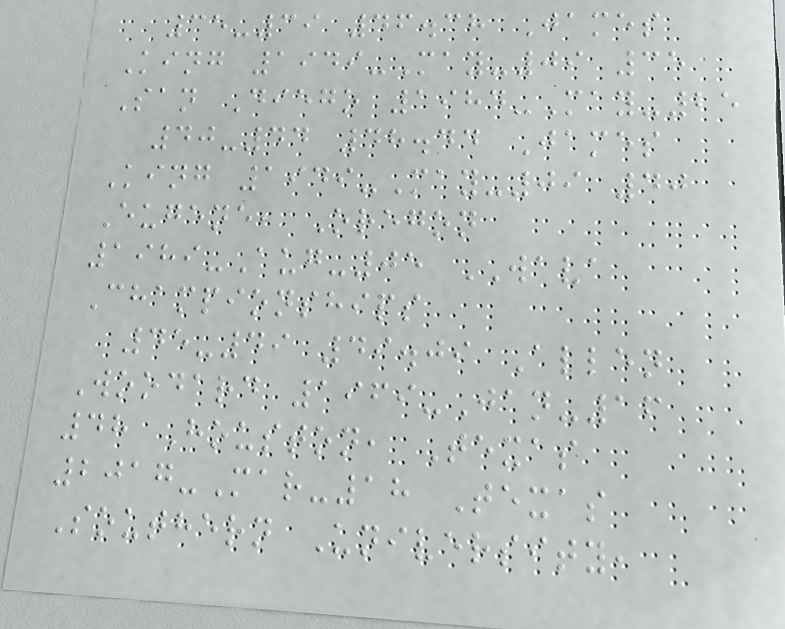35-39 46.38 James
King 1949-May-09 35
San Diego 1984-May-25
40-44 48.44 James
King 1949-May-09 40
Eugene, Oregon
1989-Aug-05 WAVA
Championships
45-49 49.09 Allen
Woodard 1969-Jan-16
48 Houston, Texas
2017-Mar-18 Texas
Southern University,
